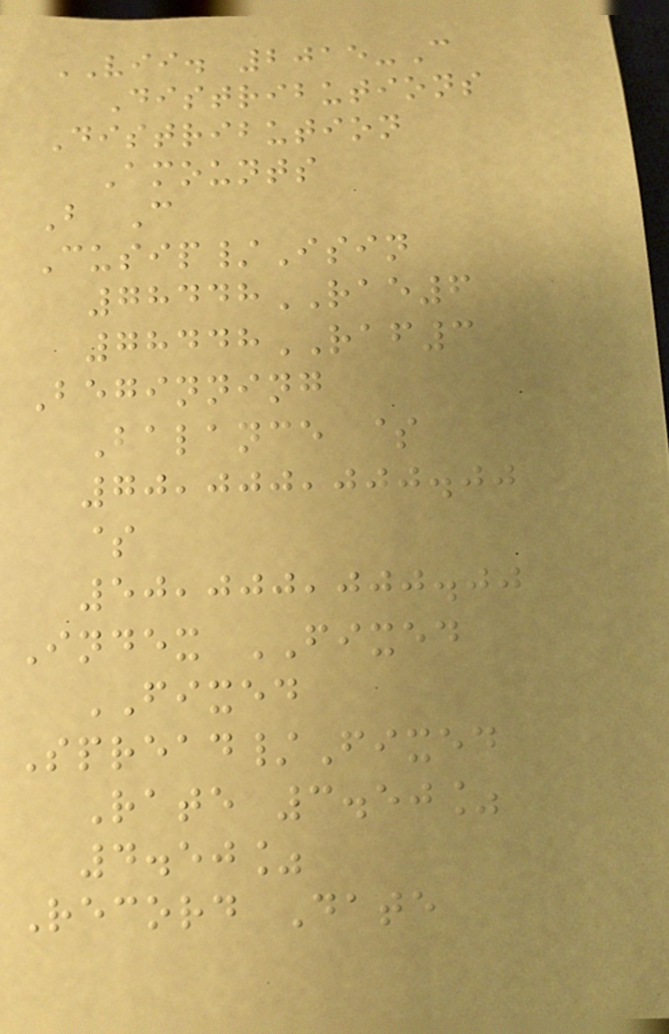VII. 2015-C
Distributions
Distribution
Amounts
B C
Cusip/Isin
78448RAE6
78448RAF3
Beginning
Balance $
70,000,000.00
$
50,000,000.00
Index FIXED
FIXED
Spread/Fixed
Rate 3.50%
4.50%
Record Date
